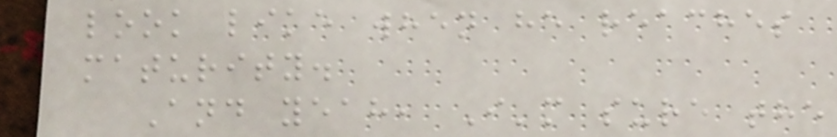look like when he reaches
maturity.
And yeah, I'm sure the
